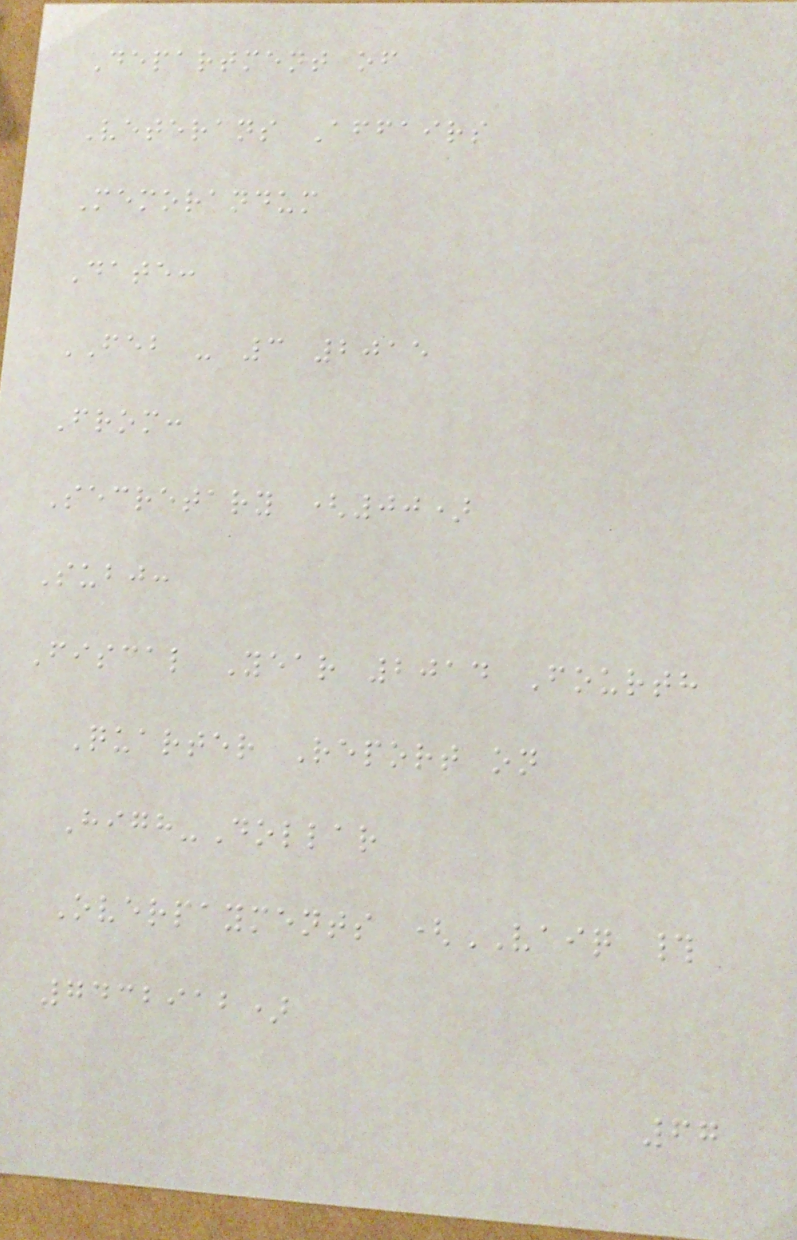Department of
Veterans Affairs
Memorandum
Date:
FEB - 3 2015
From:
Secretary (00)
Subj:
Fiscal Year 2014 Fourth
Quarter Report on
High-Dollar
Overpayments (VAIQ #
7432912)
67
